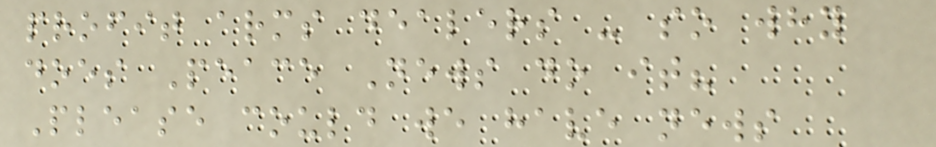profit arms dealers - so why
does Peace News do it?
Please could we have news
